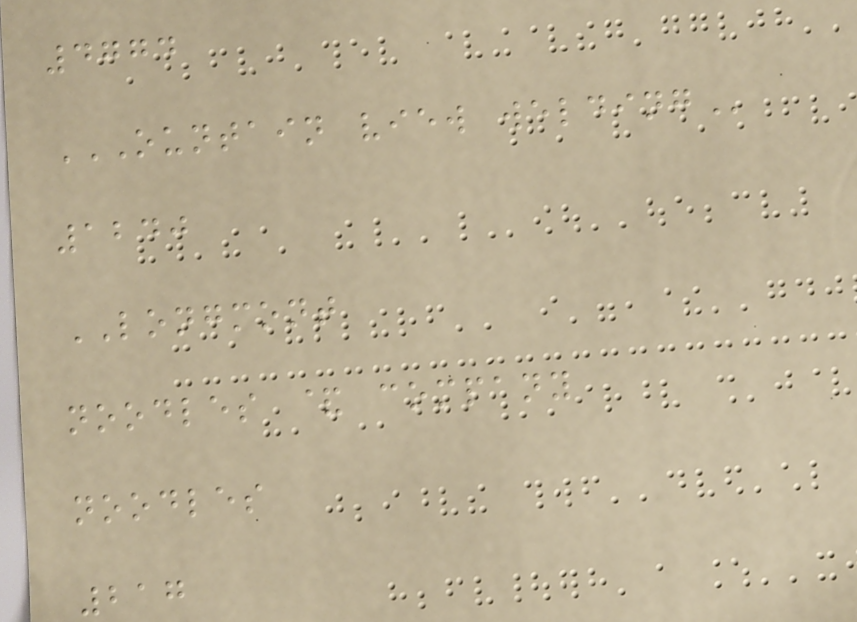4774
OUNTAIN VIEW WELDING
1240
LONGMONT
noodles & company
noodles
217
